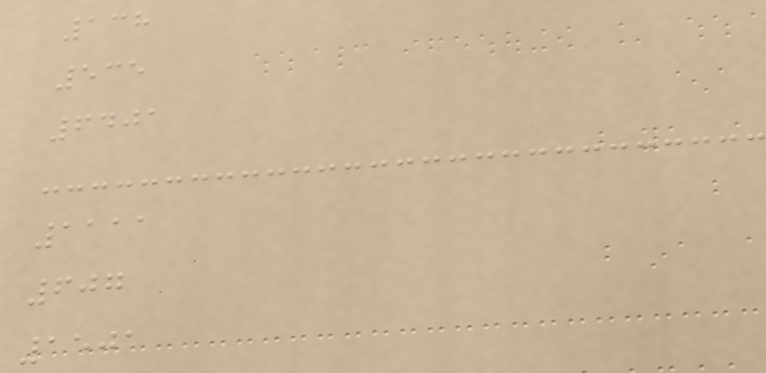138
535
6401
1111
607
1501
